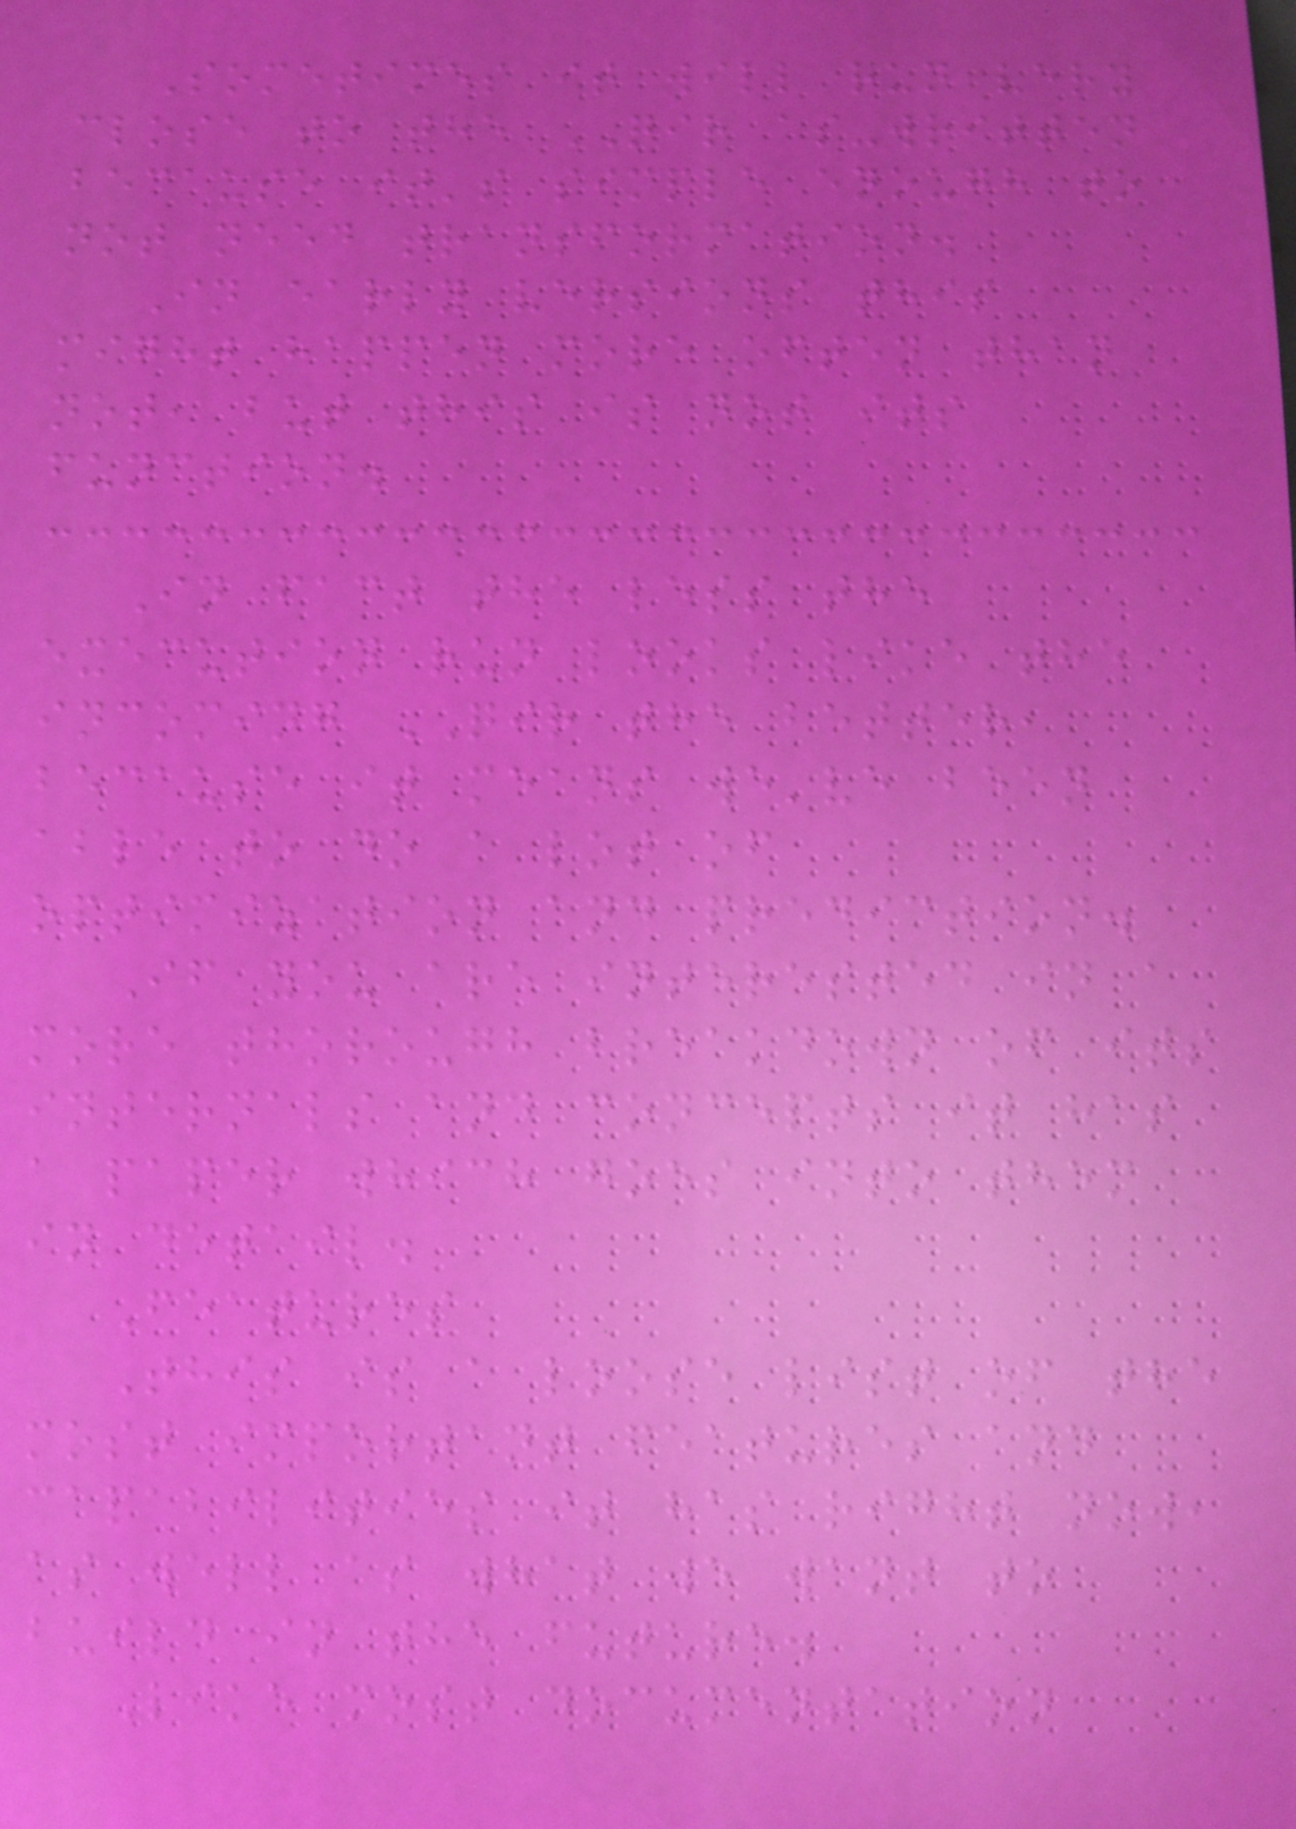Sometimes it will run very
close to the QIR as-written
because it's simple enough to
not need transformation.
In early versions this
might happen more often than
not, but this is not its
function.
In fact the less the
execution run looks like the
incoming QIR the better,
because it means we've been
able to do a lot of
optimization and prediction.
If you are interested in a
more thorough breakdown of its
internals and concepts it has
a paper which goes into them
in detail.
Features
This is a loose list of the
most important features and
capabilities it has right now,
as well as what we want to
build in the future.
Like most documentation
